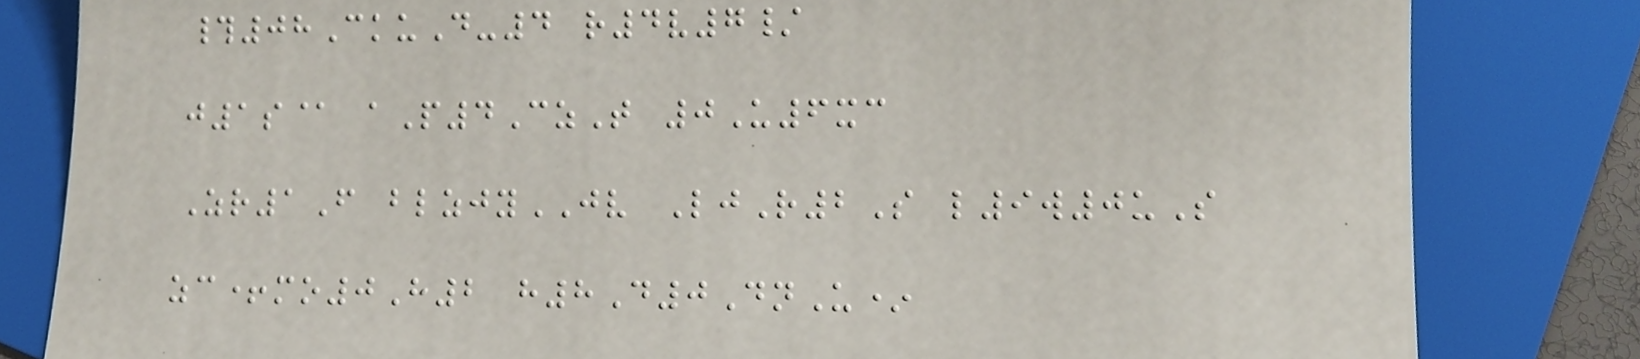#08CkuD-4 r4v7/
j1s@ aP4CzT 0U6xc
Zr1F blzjyJV LjR2S l9w0uS
zc+mo0H2 h8D0DnU*
